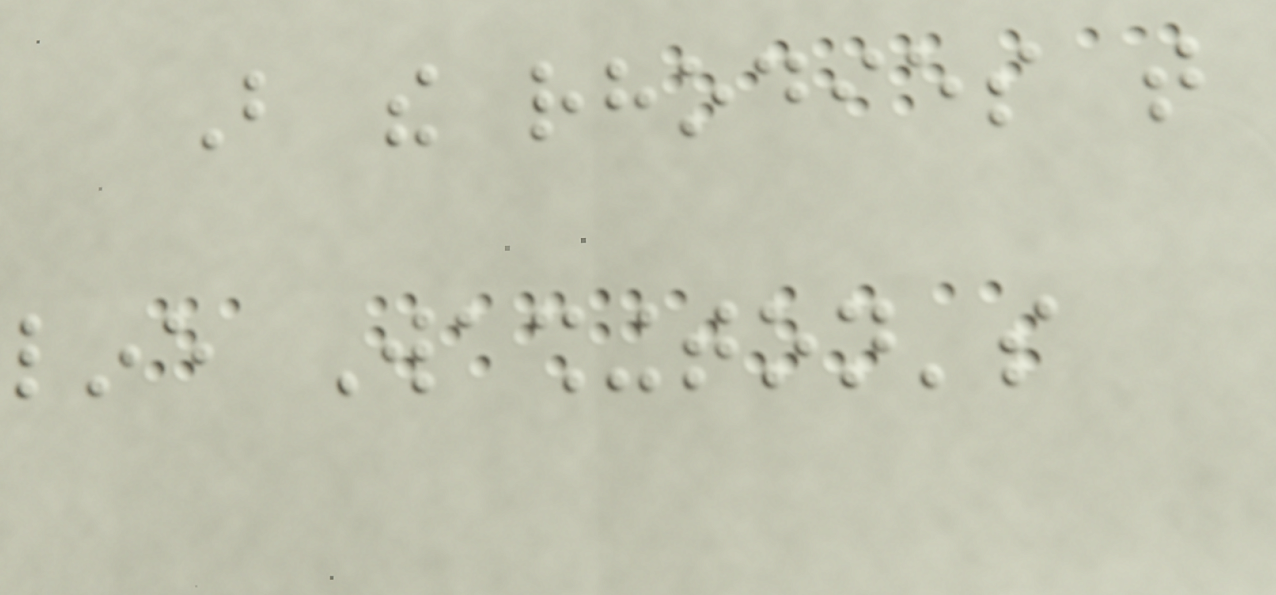But the rhodies that
line Washington's
